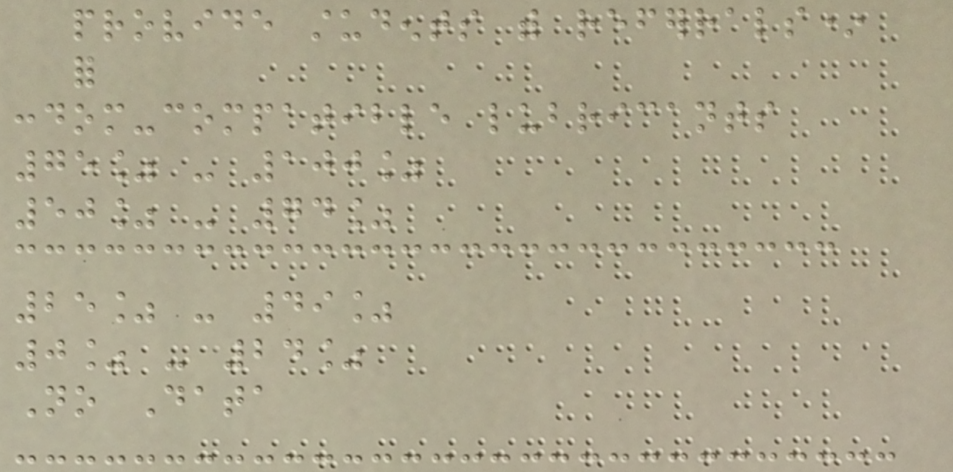provide students with referrals*
for
condom-compatible lubricants
75% - 100%
50% - 74%
25% - 49%
0% - 24%
No Data
